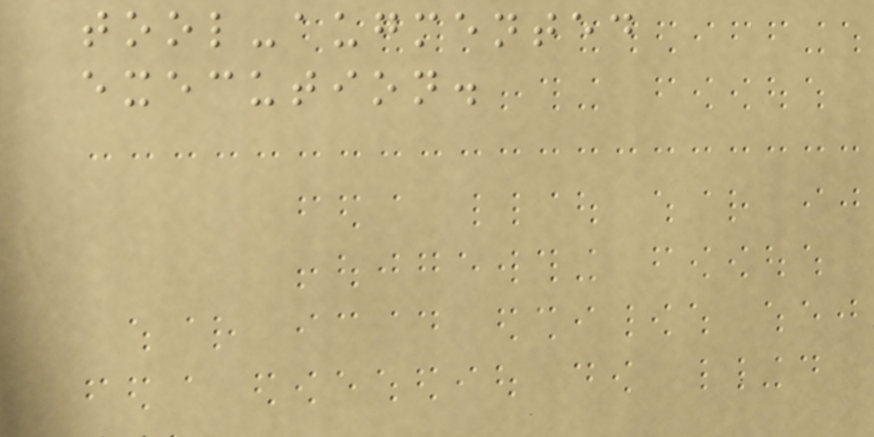tool-augmented
execution.
